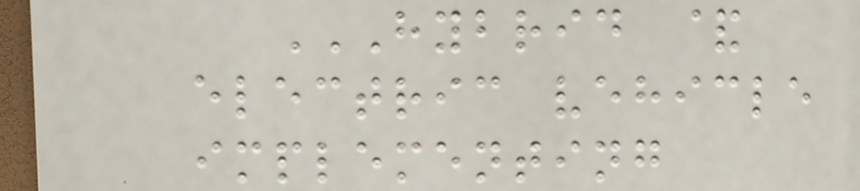HYBRID &
ELECTRIC VEHICLE
IMPLEMENTING
